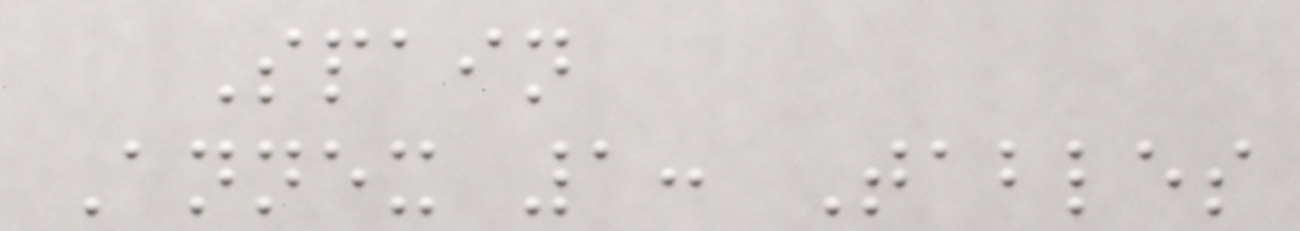Spain
Annex 1: Tables
